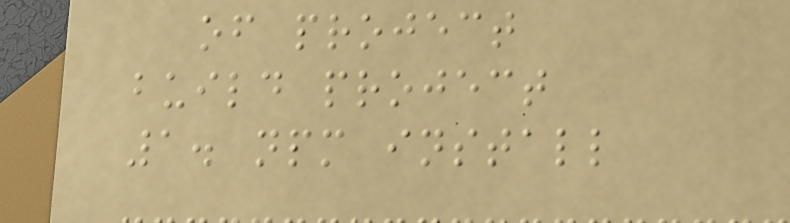of project
build project
1. npm install
